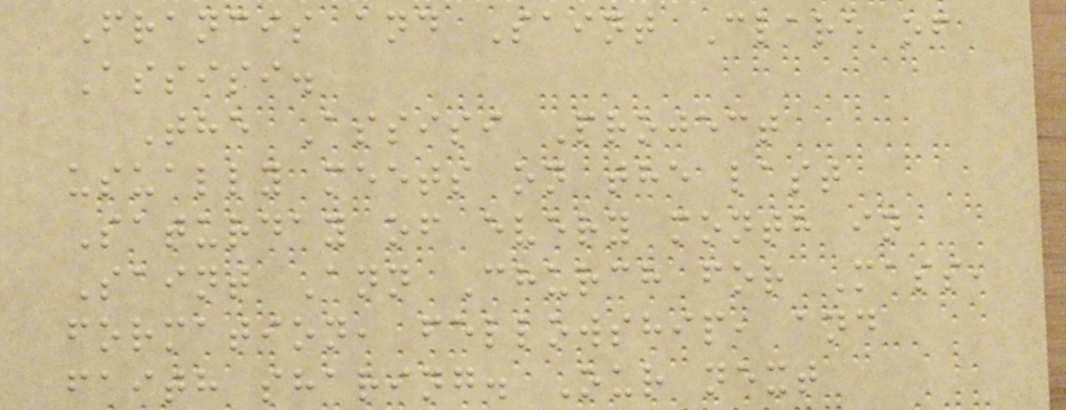Francis and Saint Clare of
Assisi.
The Assisi Project
usually meets on the last
Saturday of every month in
Saint Ann Church for Mass,
formation, fellowship, and
faith sharing. Our next
